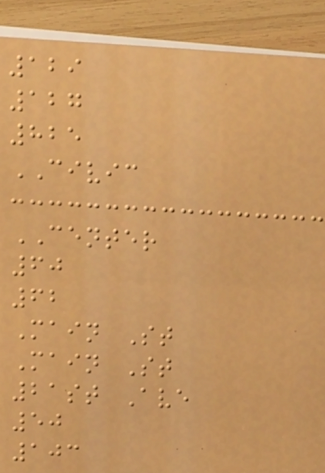129
127
825
CIVIC
CENTER
60
62
Main St
Main St
21st Ave
50
103
